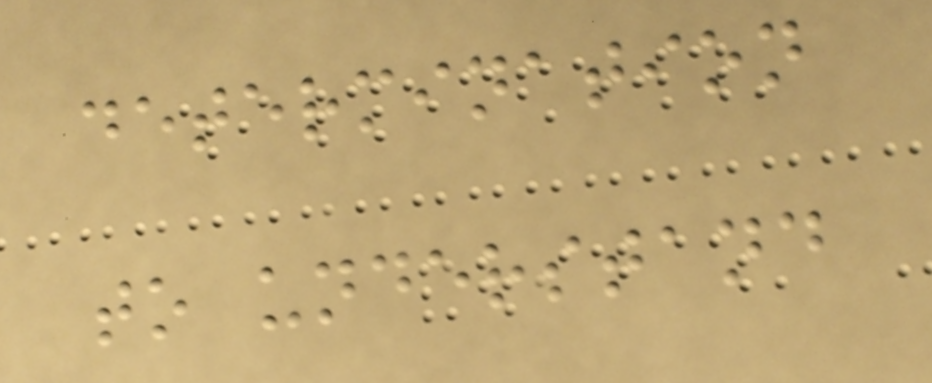determination
to understand
